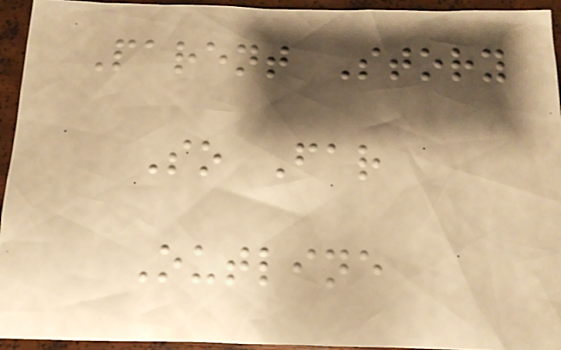Parent Story
So Far
Outline
